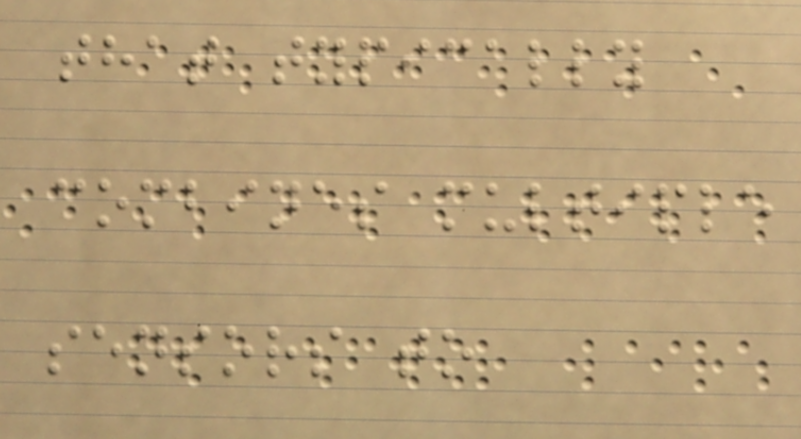that typically
combines multiple
sensors to
